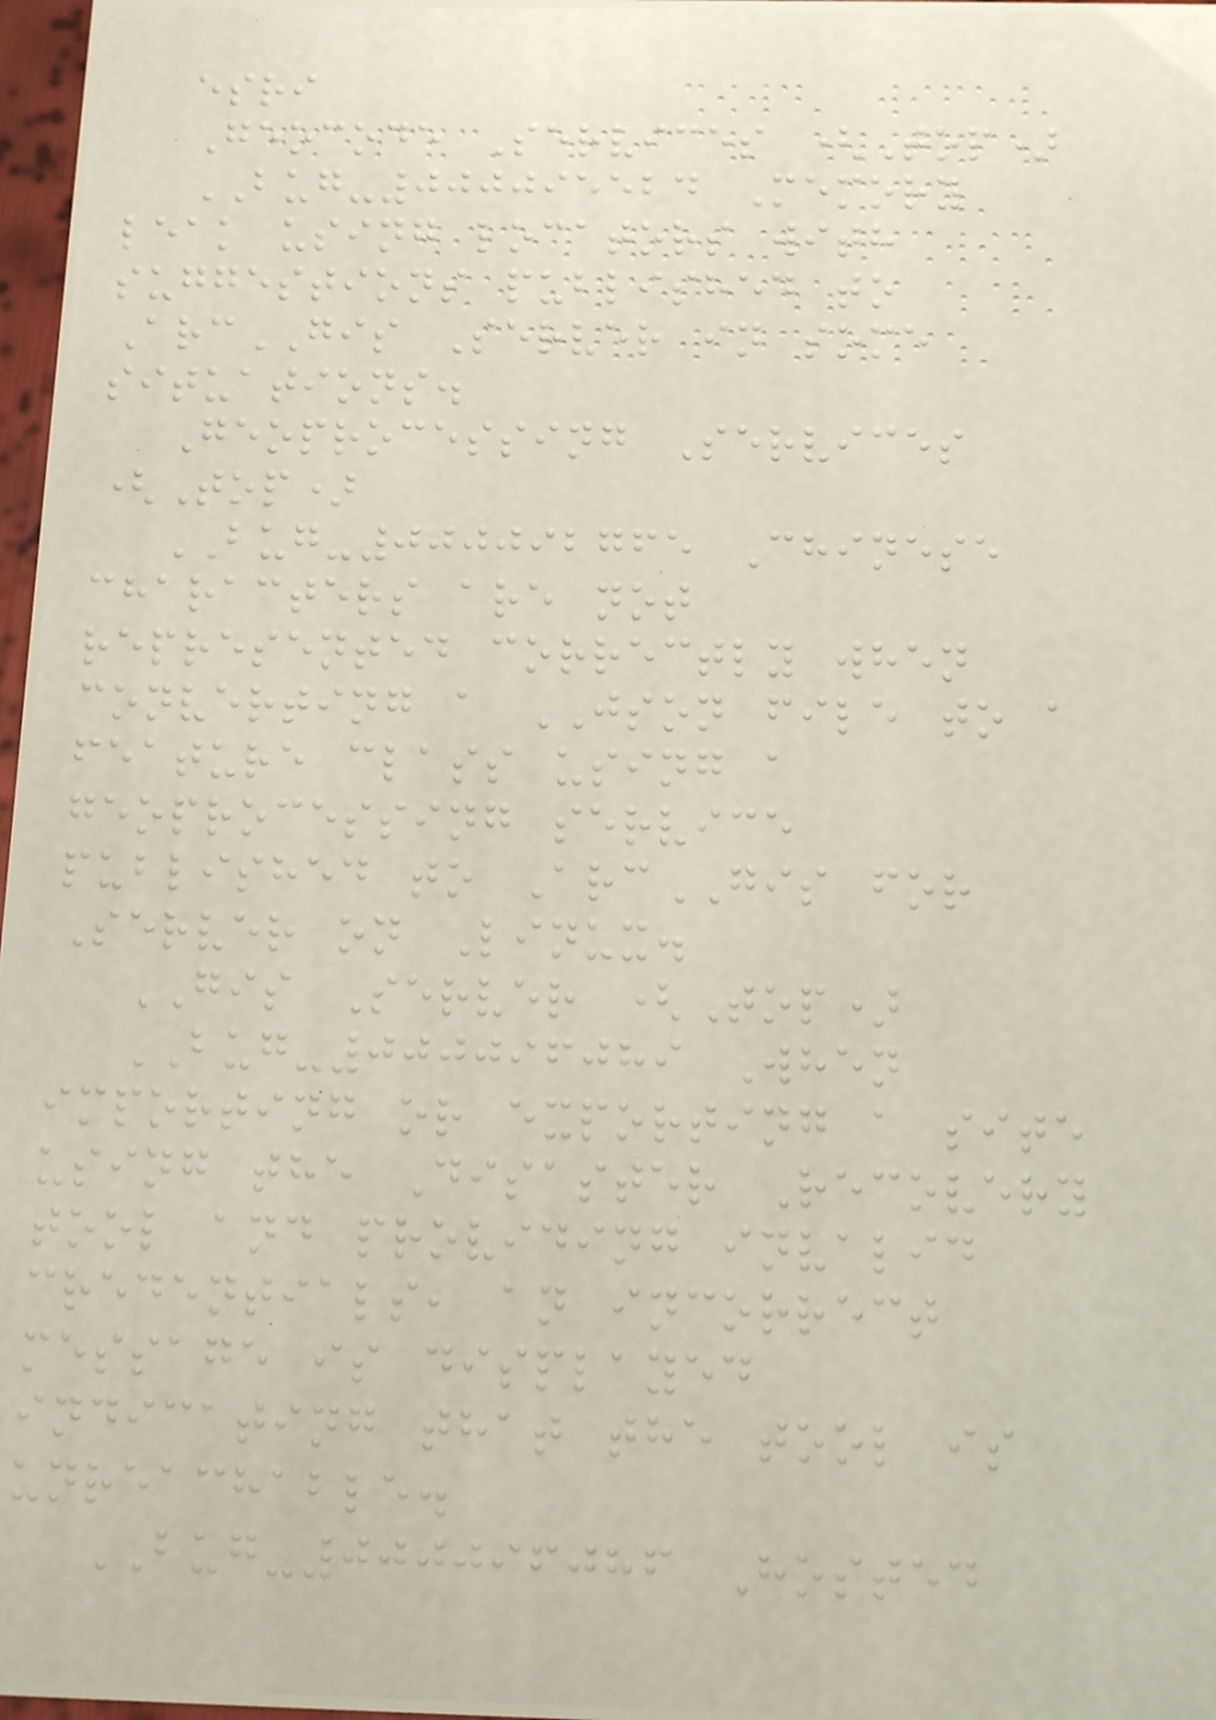esri
Geocode Services (Top)
BUG-000095524 Memory
leak using locators with
suggestions published to
ArcGIS Server in some
situations.
Geoprocessing Services
(Top)
BUG-000092765 Chinese
characters are not
represented correctly when
converting a JSON file to a
feature class using a
geoprocessing service
published to ArcGIS for
Server on Linux.
GIS Server (Top)
BUG-000096089 When
importing or exporting a site
using the Disaster Recovery
tool and providing invalid
credentials, an incorrect
message is displayed
indicating that the tool is
unreachable.
BUG-000096086 Hosted
